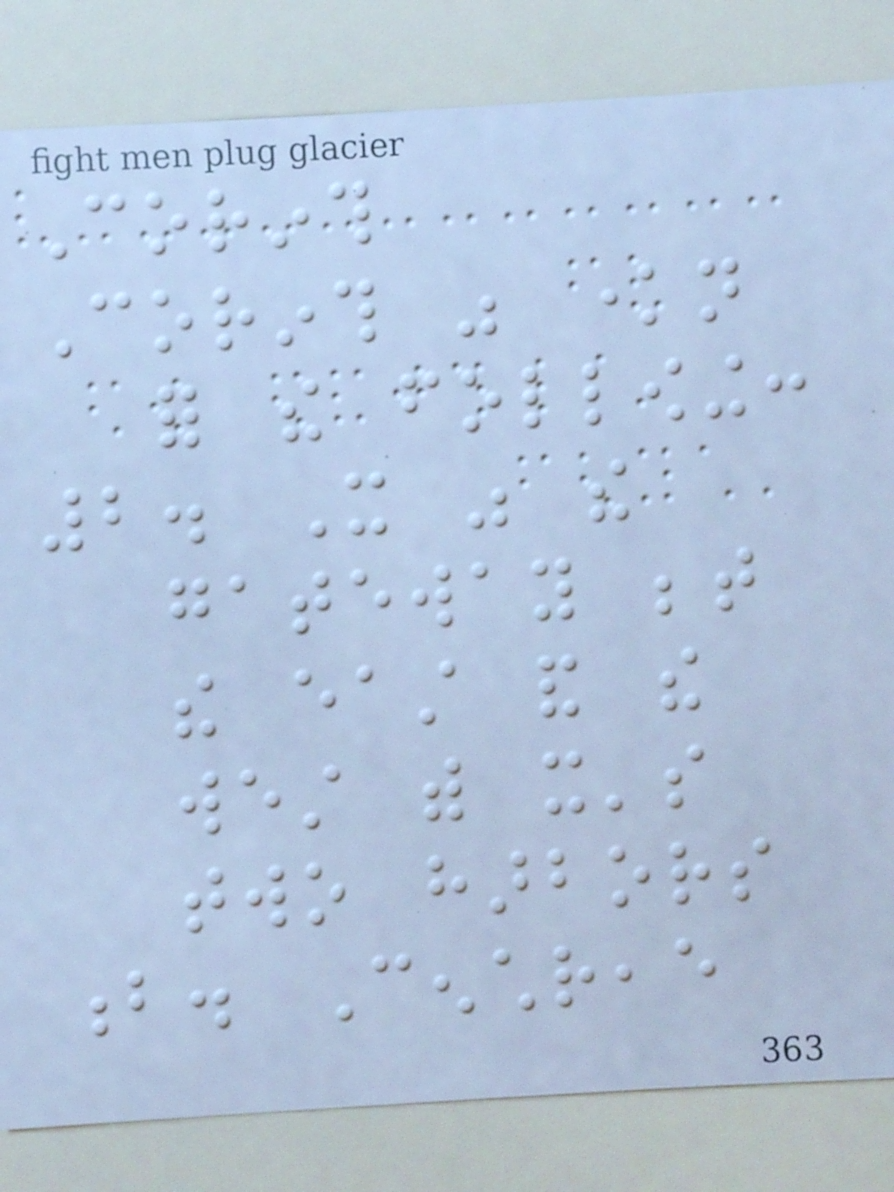Corinth
Corinth was known
for the following:
2. It was the
gateway between
the east and the
west with it's
two harbors
b. Cenchreae
